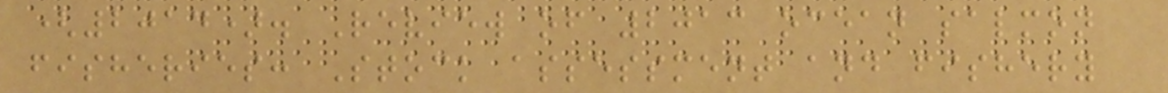(2014). Review of 2013 ocean salmon
fisheries: Stock assessment and fishery
